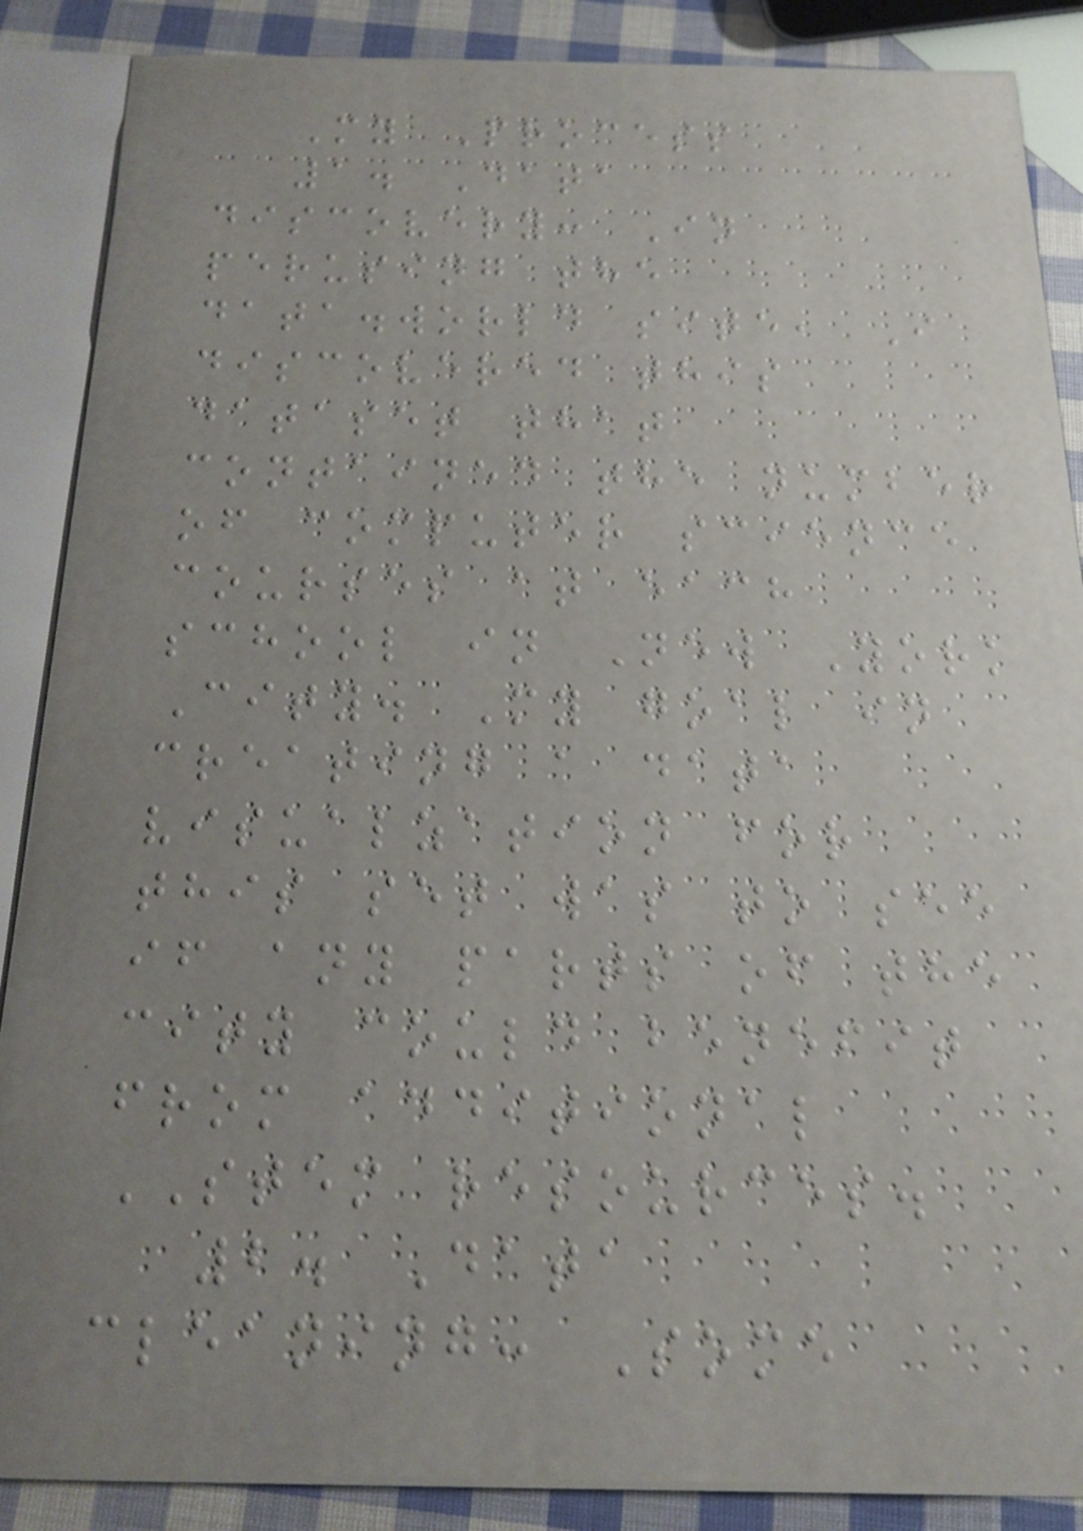My Process
1. Data
discovery: In
perusing the
data.world site, I
discovered this
dataset that
contained the number
of computer science
courses at each
school in New York
City. My goal in
creating a data
visualzation for
this set was to see
if any parts of the
city could benefit
from additional
STEM resources.
2. Data
cleaning: Some
